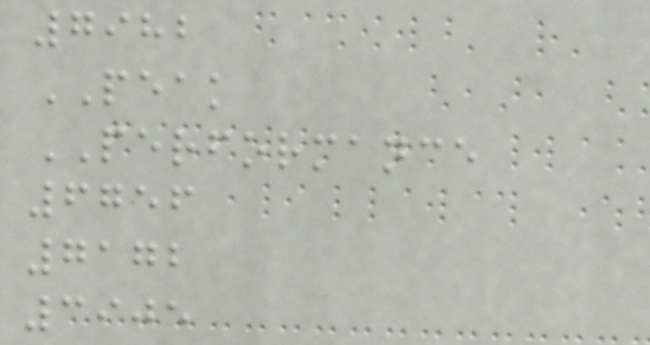7982
PEAK
PERFORMANCE
6756
7172
3905
